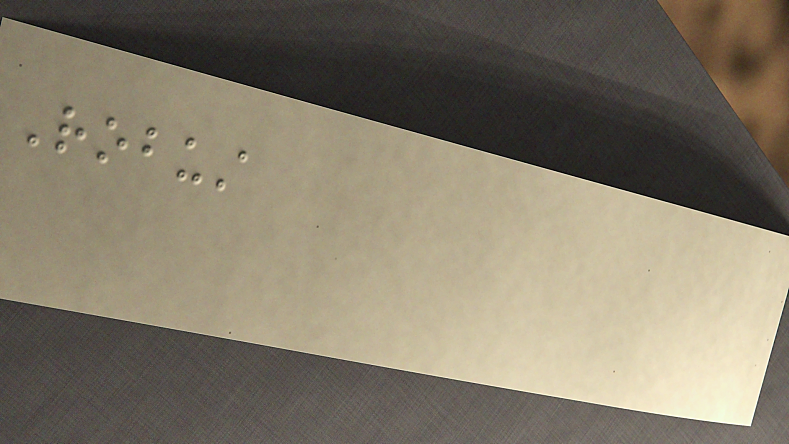Robust
